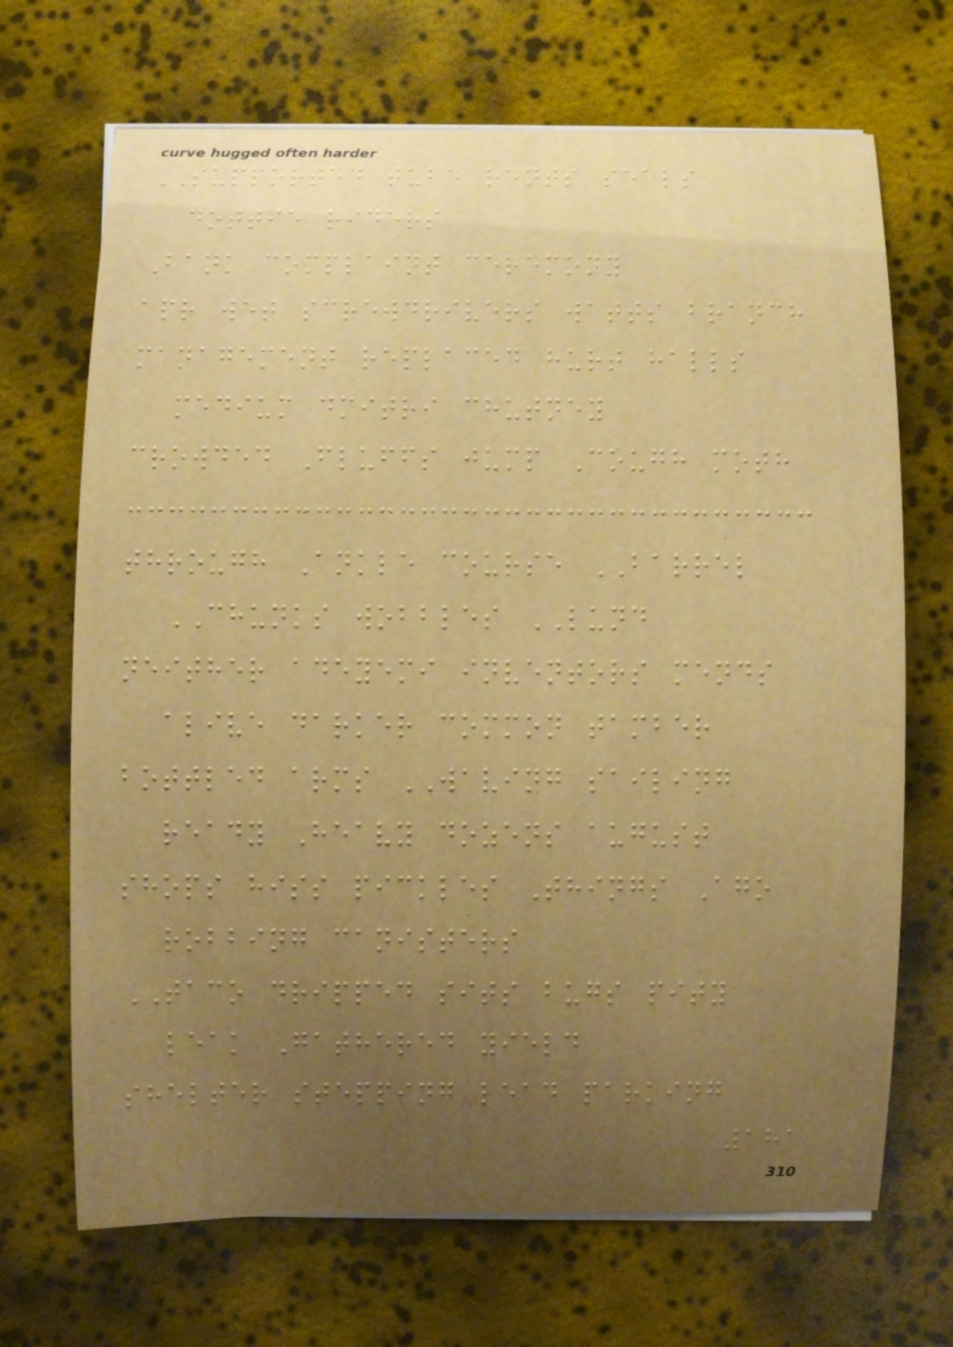SUPPORTED tube rents seals
dottie riders
Bank complaint ceremony
apr wet screwdrivers watts branch
management replaced hurt halls
medium dmitri chutney
crowded Fluffs jump Cough moth
through Ankle course BARREL
CHUNKS wobbles LUND
neither adeyemi inventors mends
alive darker common tamber
bottled arms WAVING sailing
ready Heavy dozens august
shops hiss pickles Things Ago
robbing canisters
TACO dripped sits bugs pity
leak Gathered yield
shelter stepping lead parking
181
